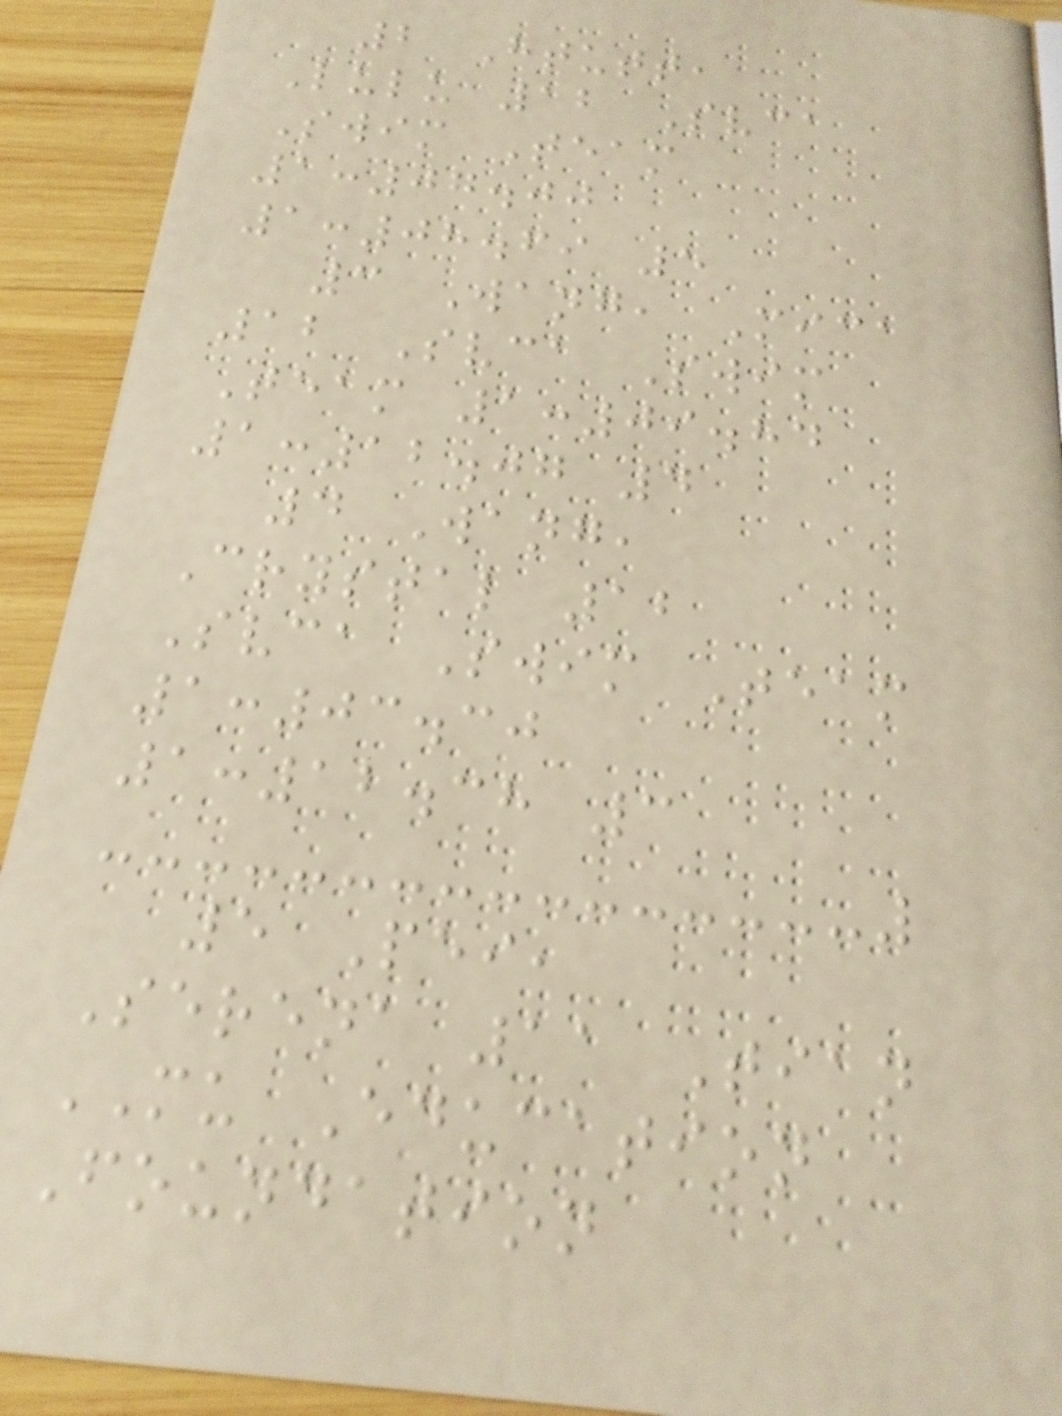2 Htutt,
Lulu 12 Svca
Swim Team
1:07.00
1:08.69 5
3 Wang, Mica
12 Svca Swim
Team 1:09.84
1:12.07 4
4 Wang,
Crystal 12
Svca Swim Team
1:03.30
1:12.38 3
5 Pei,
Serena 11 Tian
MU Education
Foundation
